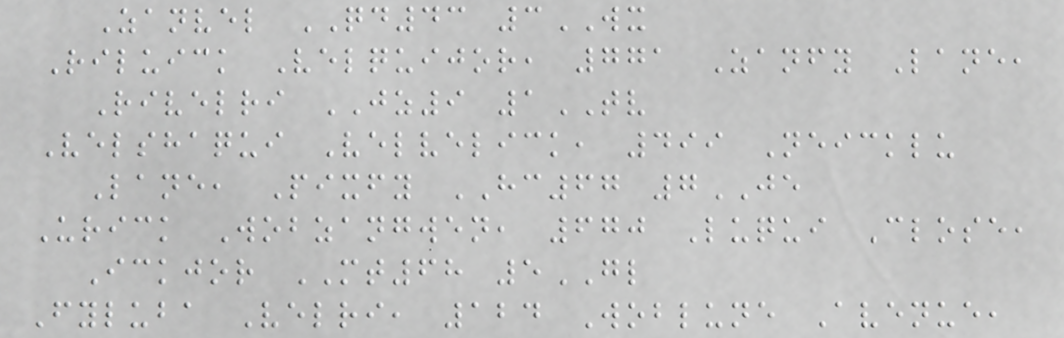Zanvel QD43 3WX
Riluick Velquijor, 771 Zanfy Lane,
Rivelri JZ9 1TV
Velshaqui Velvelick, 499 Neicklu
Lane, Pixfy HC67 7JE
Urick Wobzangwen, 670 Luqui Close,
Ickjor MT68 5GL
Fyluba Velri, 124 Woblune Avenue,
